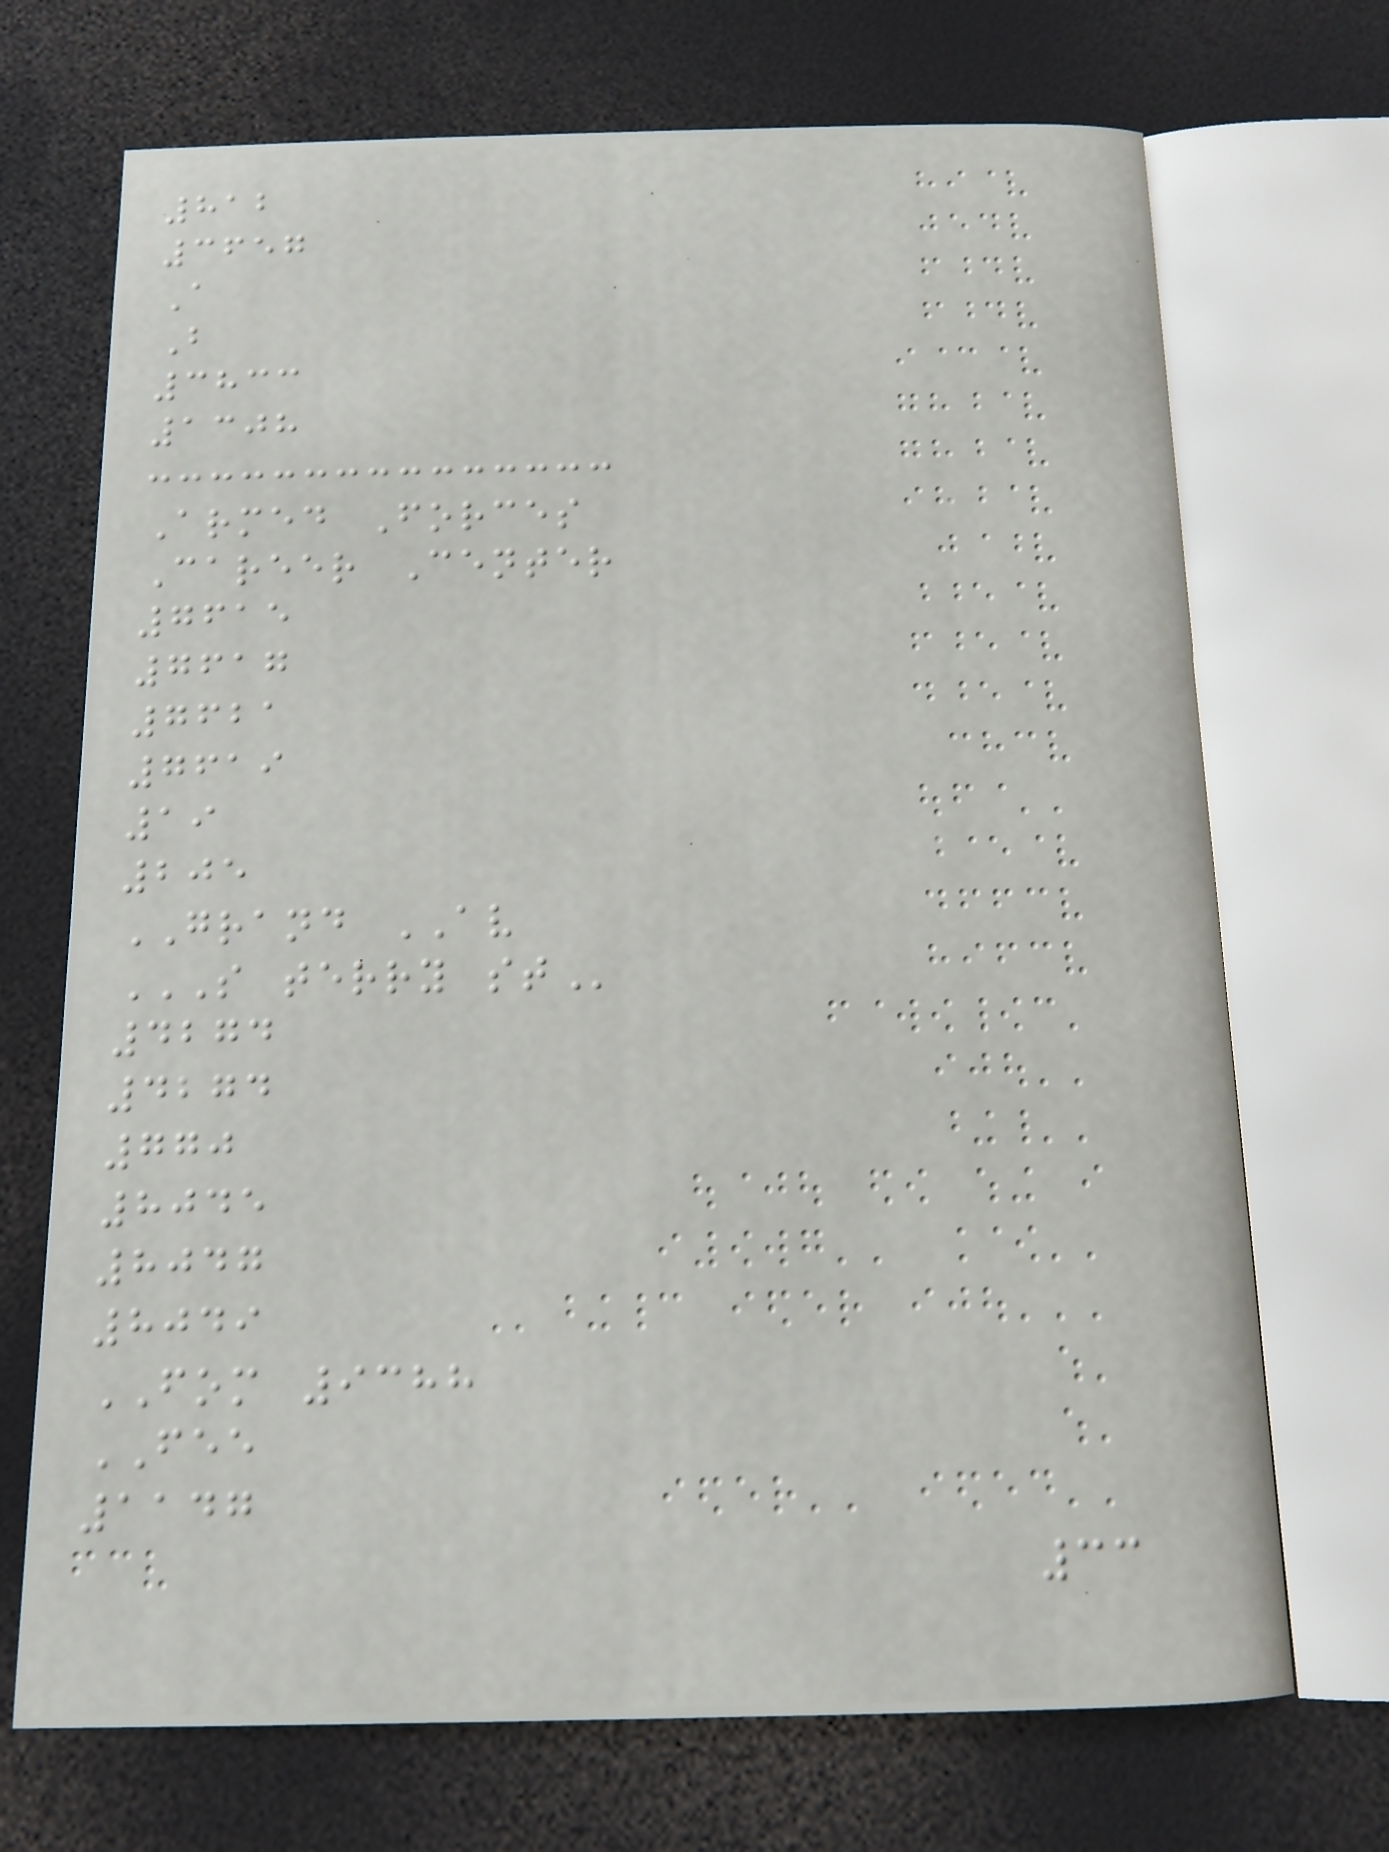812
3657
A
B
3833
1308
Armed Forces
Career Center
7615
7617
7621
7619
19
205
GRAND AV
S TERRY ST
4274
4274
770
8045
8047
8049
FOM 9388
FEE
1147
33
